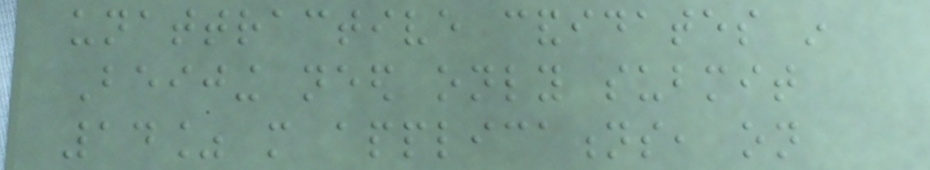unattractive candidates in
Beijing need only submit
14% more applications, on
